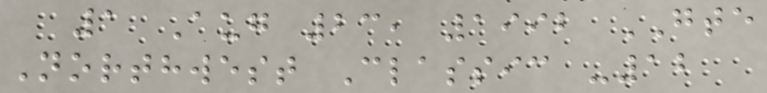1 Aug 23, 1992 GTE
Northwest Classic -12
